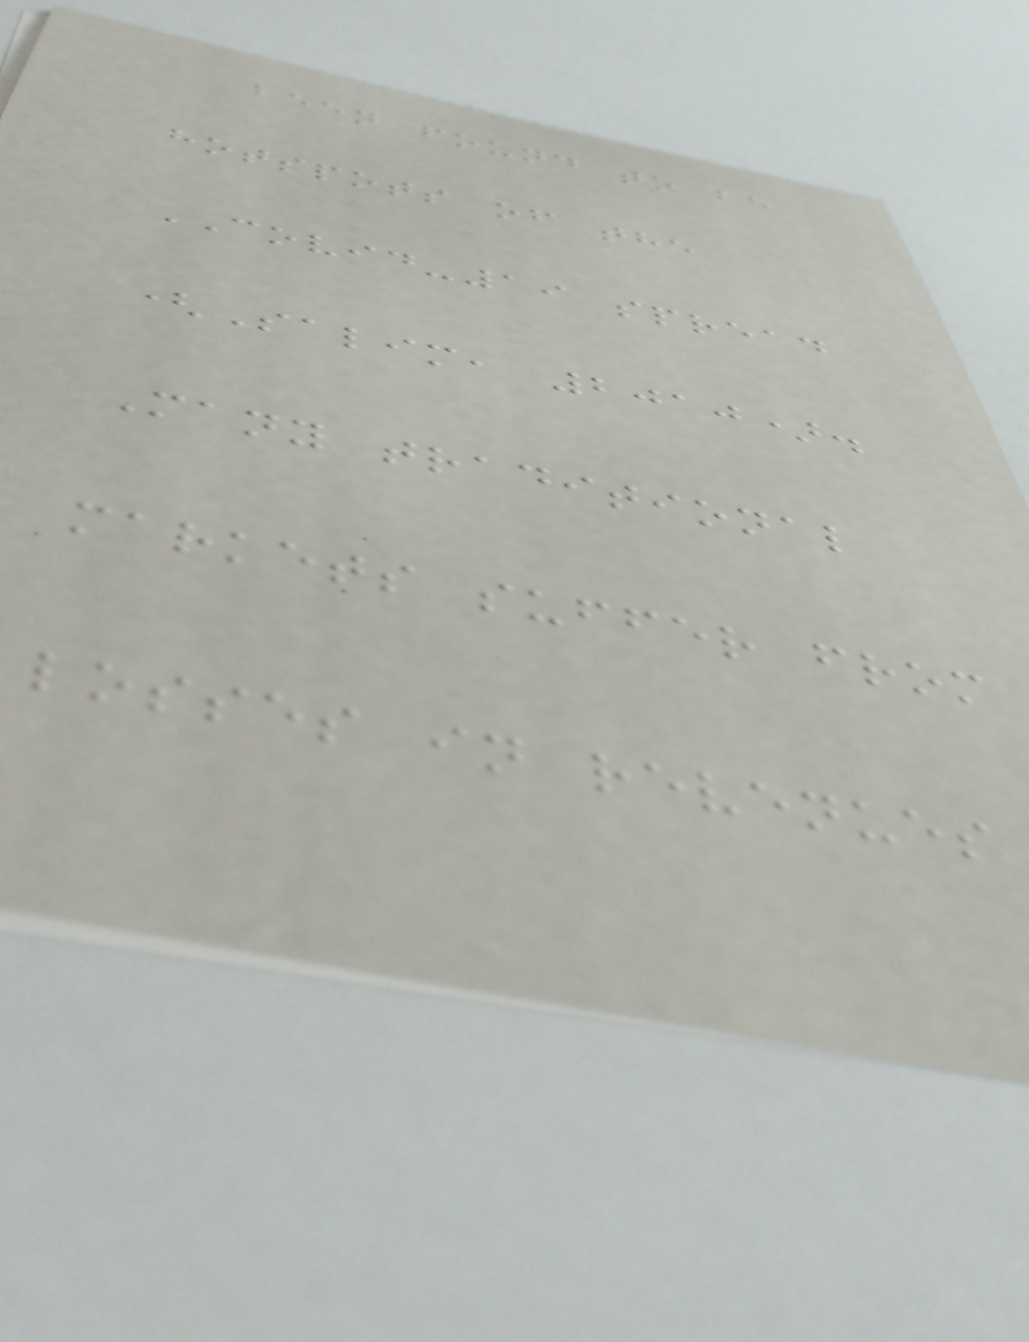been found to be
hotspots of the
COVID-19 spread
(Salim, 2010).
Many traditional
markets suffer from
losses in revenues
